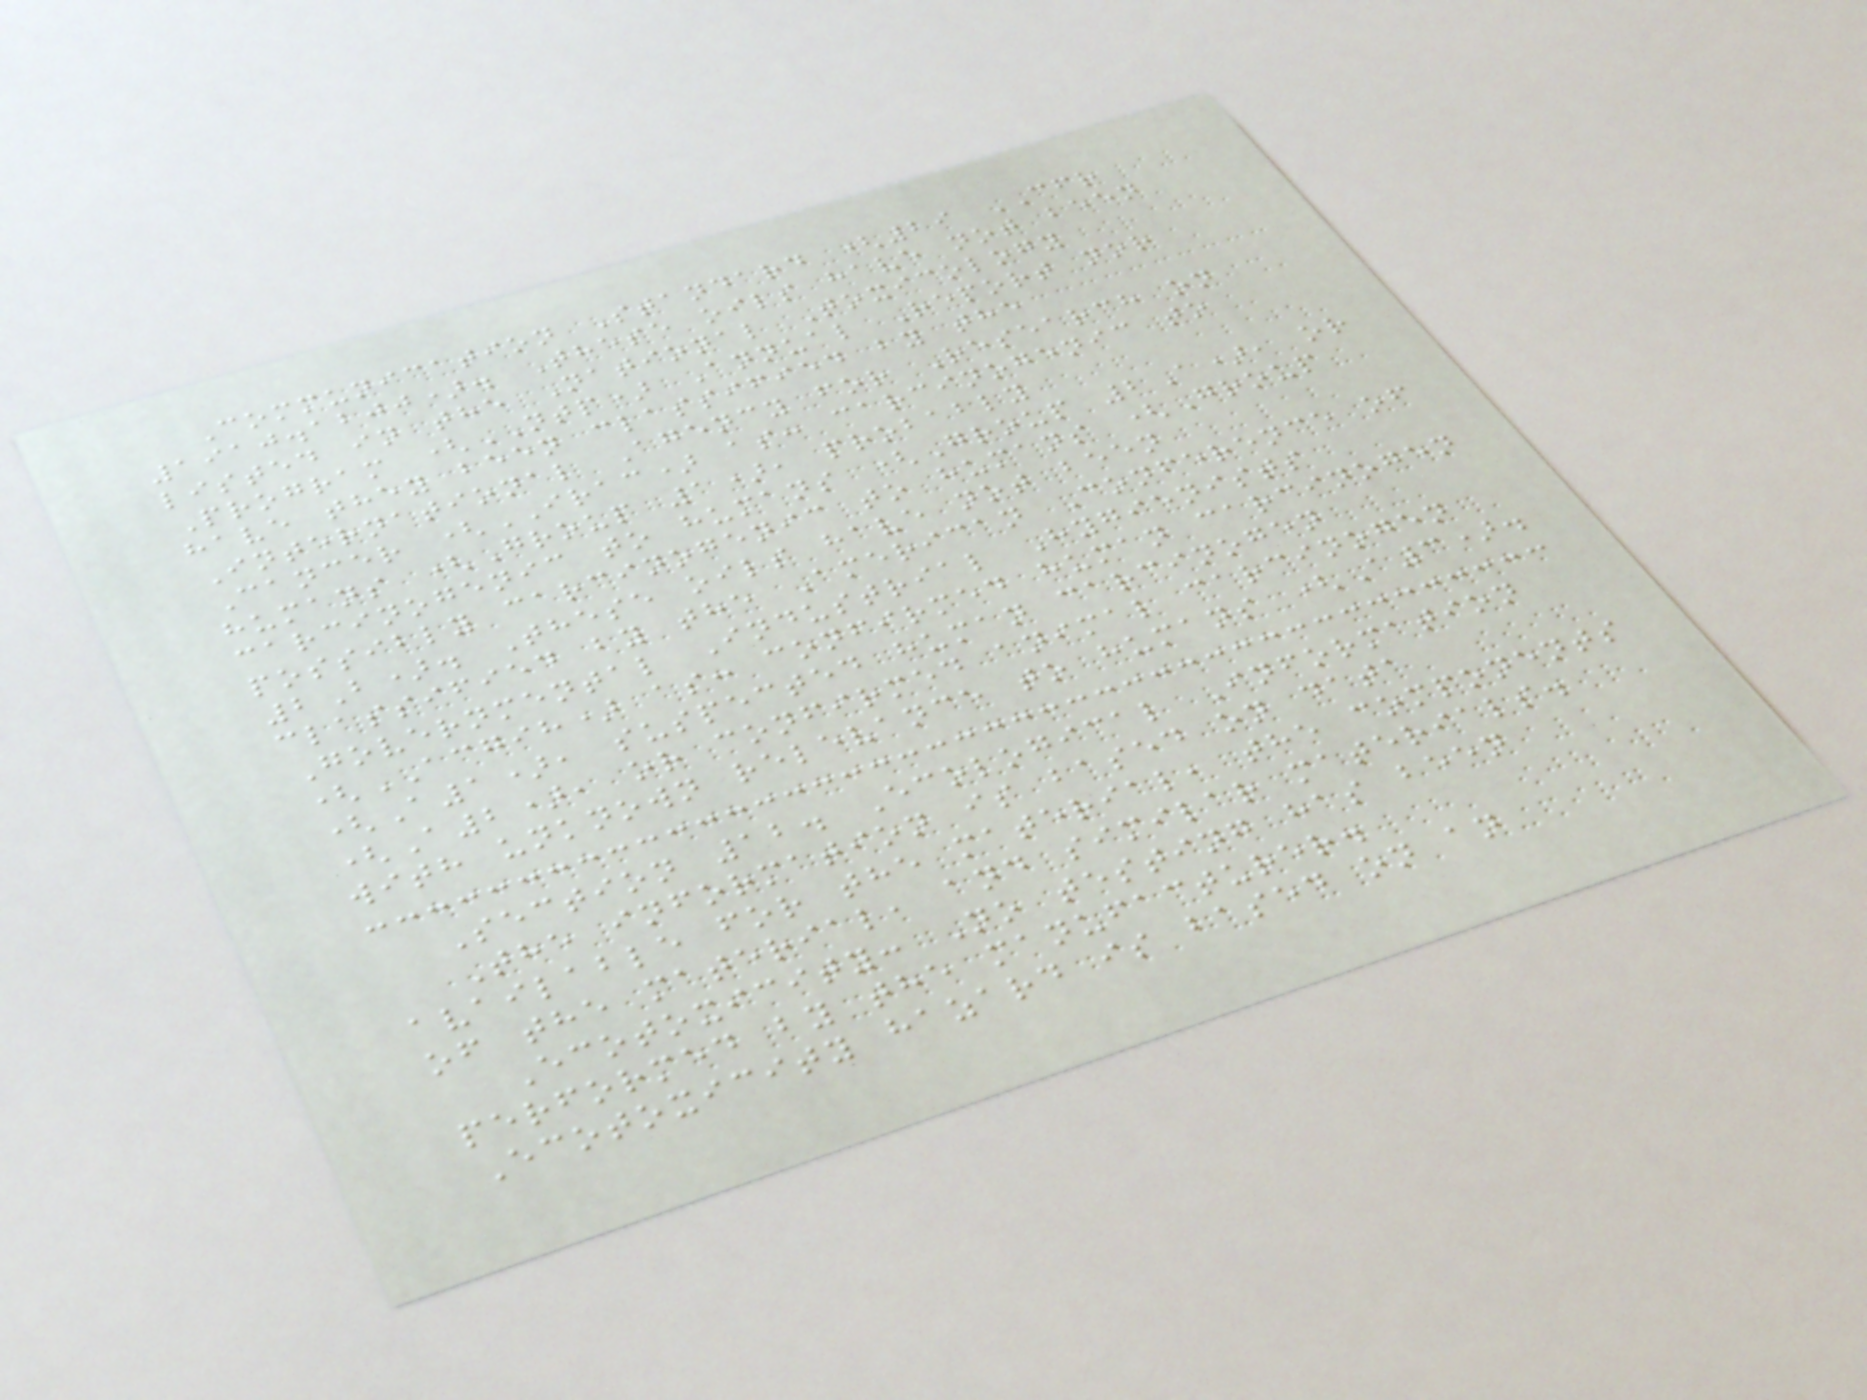Communication Standard (29 CFR
1910.1200). These oils have not been
listed in the National Toxicology
Program (NTP) Annual Report nor
have they been classified by the
International Agency for Research on
Cancer (IRAC) as: carcinogenic to
humans (Group 1), probably
carcinogenic to humans (Group 2A), or
possibly carcinogenic to humans (Group
2B). These oils have not been
classified by the American Conference of
Governmental Industrial Hygienists
(ACGIH) as: confirmed human carcinogen
(A1), suspected human carcinogen
(A2), or confirmed animal carcinogen
with unknown relevance to humans (A3).
Section 12. Ecological Information
The information is based on data
available for the material, the components
of the material, and similar materials.
Ecotoxicity: No testing has been
performed by the manufacturer.
Ecotoxicity hazard is based on an
